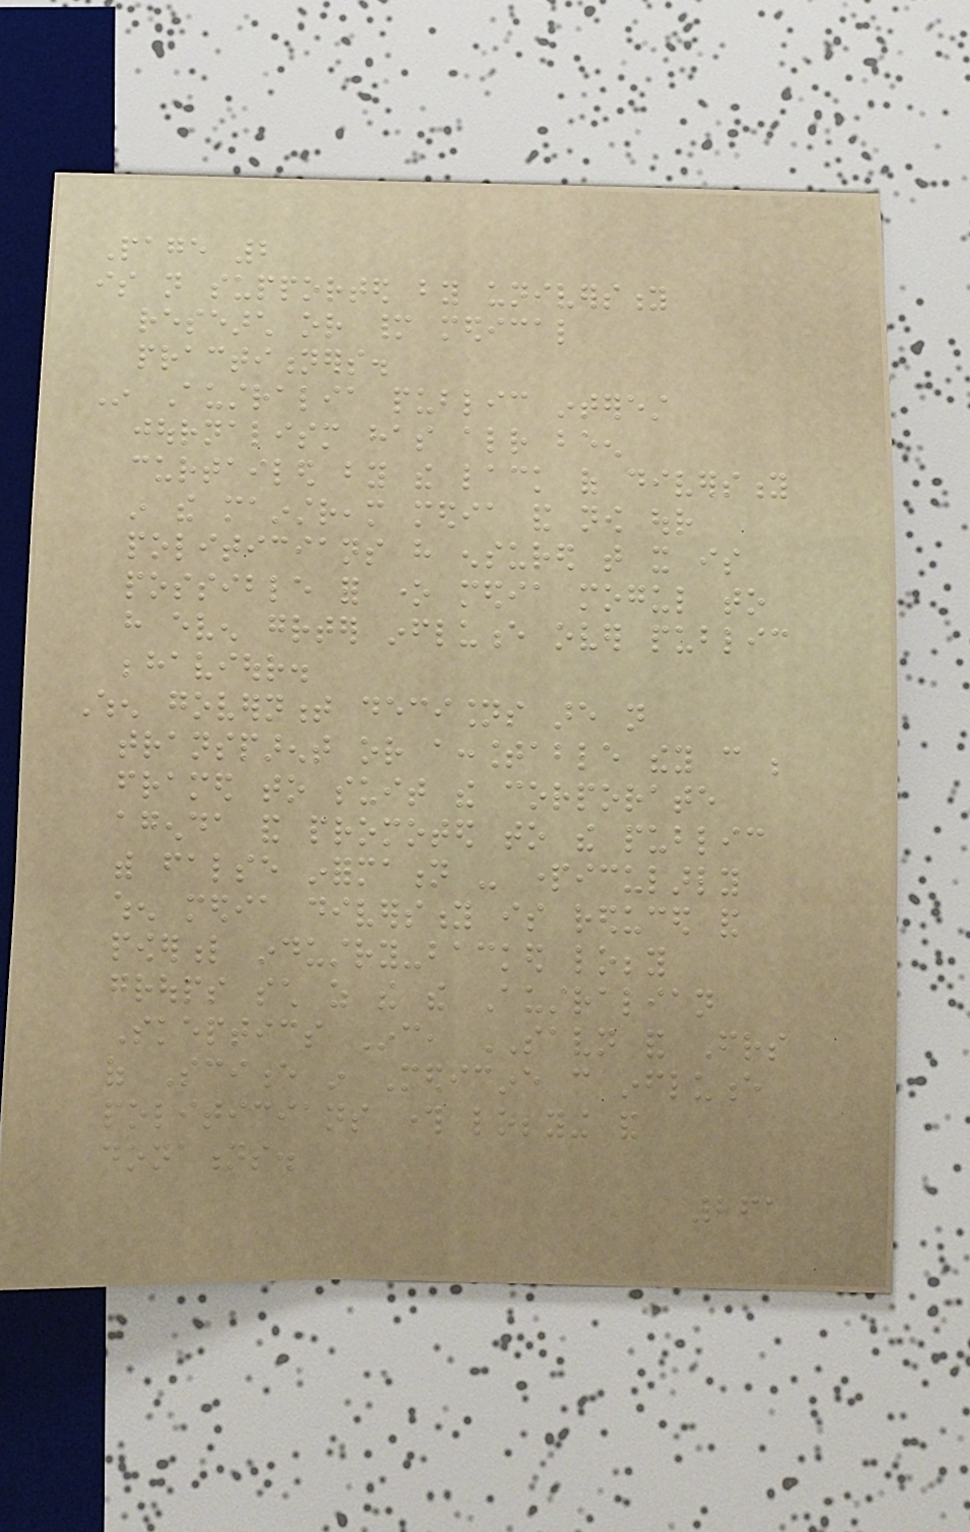Page 2
is not supported by university
research or many medical
practitioners.
In Australia public interest
journalism has already been
curtailed by the lack of diversity
in the mainstream media and now our
politicians have ensured that it is
possible for one media mogul to
have even greater influence over public
behaviour.
When government decisions are not
transparent or accountable they can be
framed to suit the corporate
agenda and promoted to the public
with false information - particularly
when media diversity is reduced and
powerful industry-backed lobby
groups such as the the Australian
Skeptics Inc, SAVN and Friends
of Science in Medicine can influence
politicians through lobbying and
donations.
261
